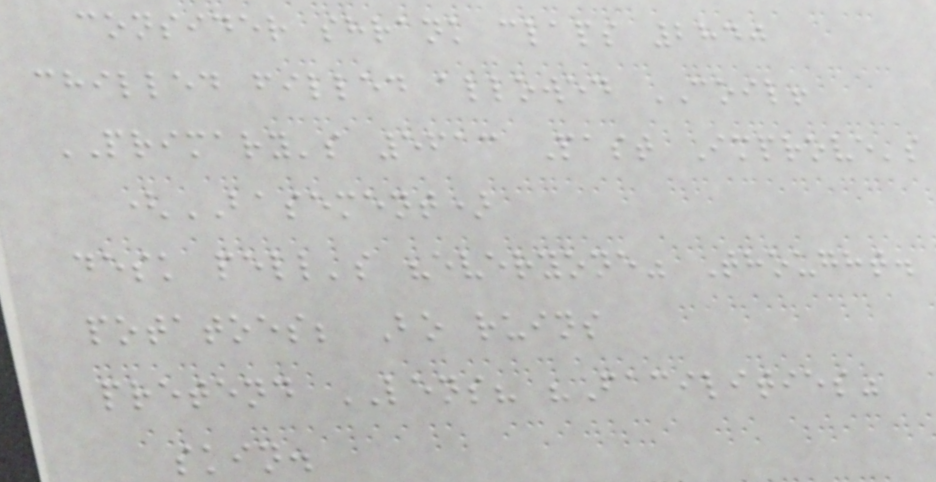consider shrank claps 2840
chilled filled allowed COIL!
PRIMARY's 5613 Past Improve's
(BASEMENT)
desk pell's "everyone" Thought.
potatoes; Bo ruins
pretend LENS? "Facilities"
skin.
